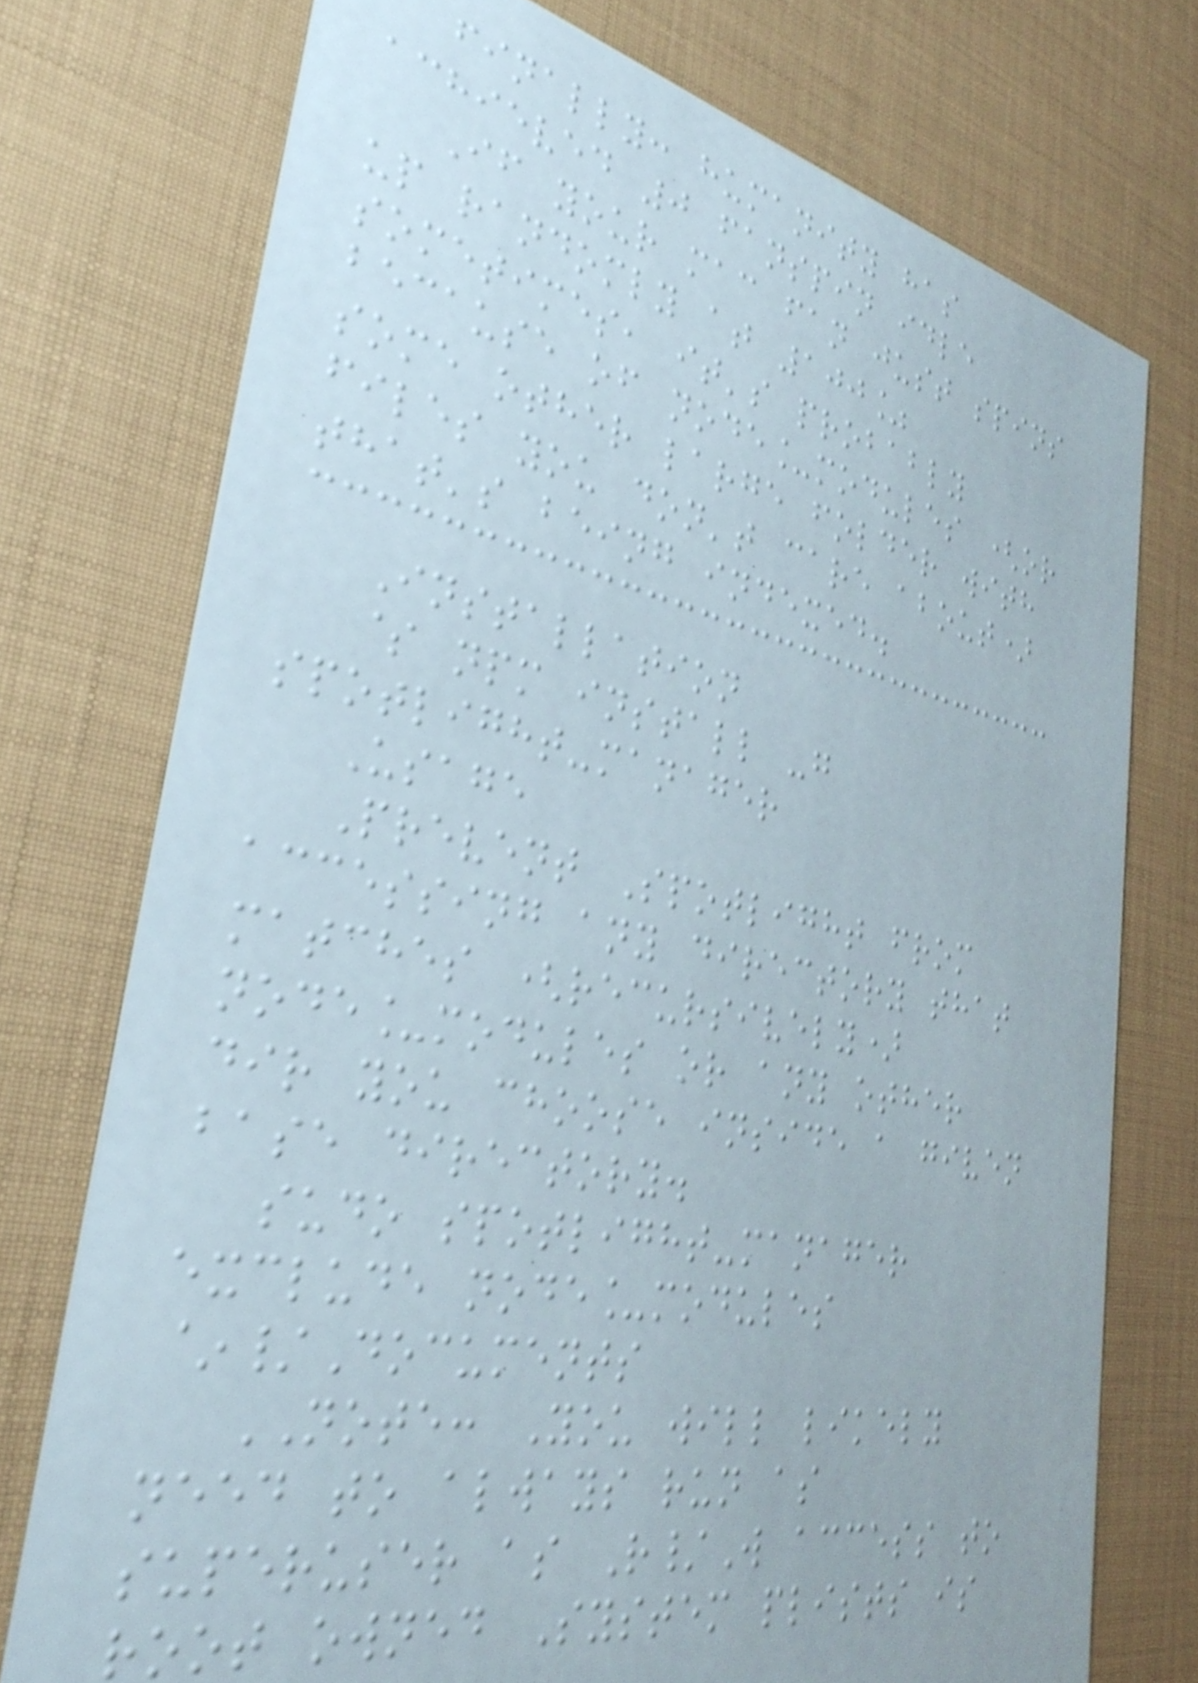finally: humanity has
achieved 0 fanspin idle
If your mac fan just spins
up randomly at 100%
sometimes, it's probably
because of node_modules (or
some other large folder with
files you don't care about)
that's being indexed.
Installation
$ npm install -g
spotlight-manager
Usage
Prevent Spotlight from
accessing any directory that
matches (recursively)
node_modules or any other
dir you choose inside a given
base directory.
sudo spotlight-manager
exclude node_modules
~/Documents
NOTE: You will likely
need to always run as
superuser as R/W access to
root owned System plists is
